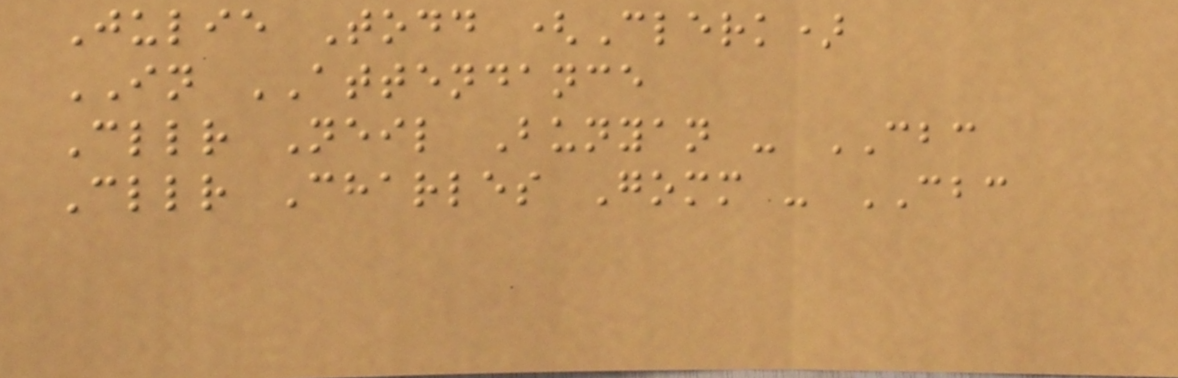Julie Todd (Clerk)
IN ATTENDANCE
Cllr Neil Bunyan - CBC
Cllr Charles Gomm - CBC
